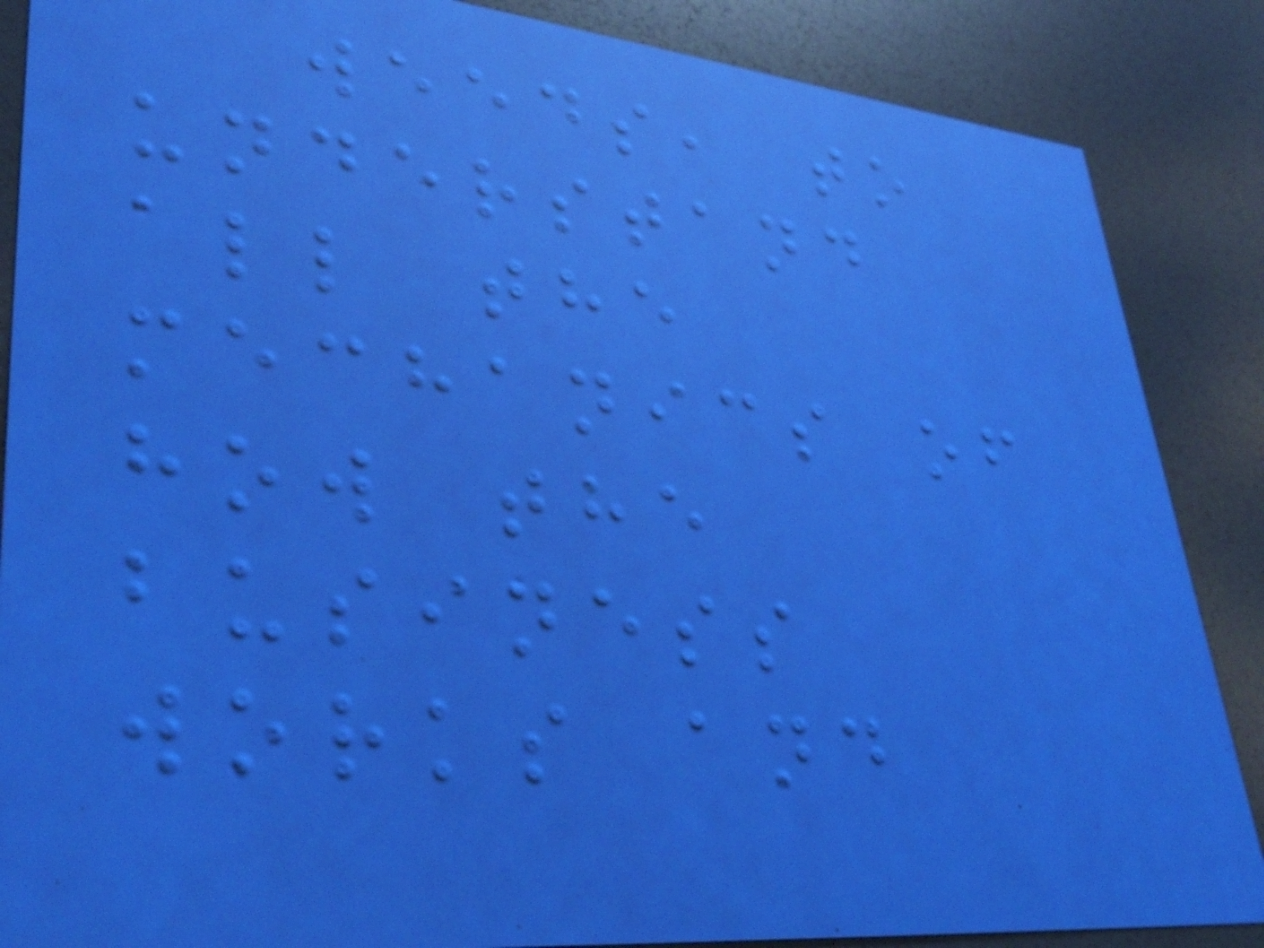weeds, to
understand
all the
mechanics of
how the
business
works and
